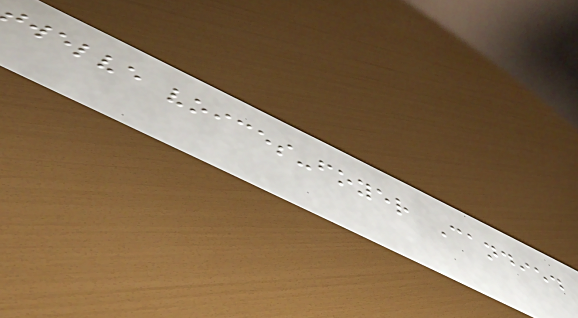twelve voices-foyer Candied
